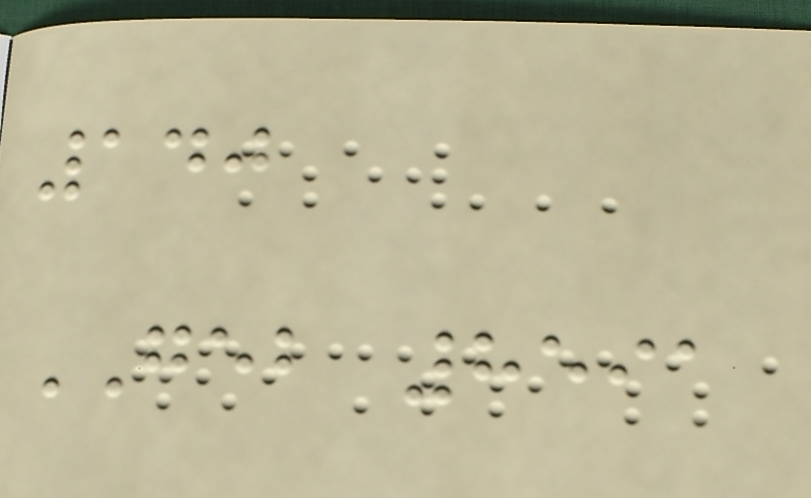140
GEB 8591
